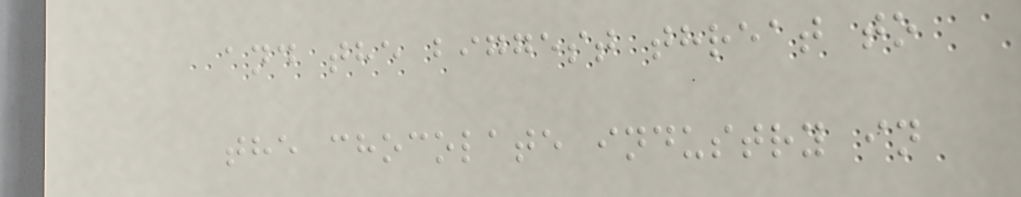and the biggest threat to
the chocolate industry in
